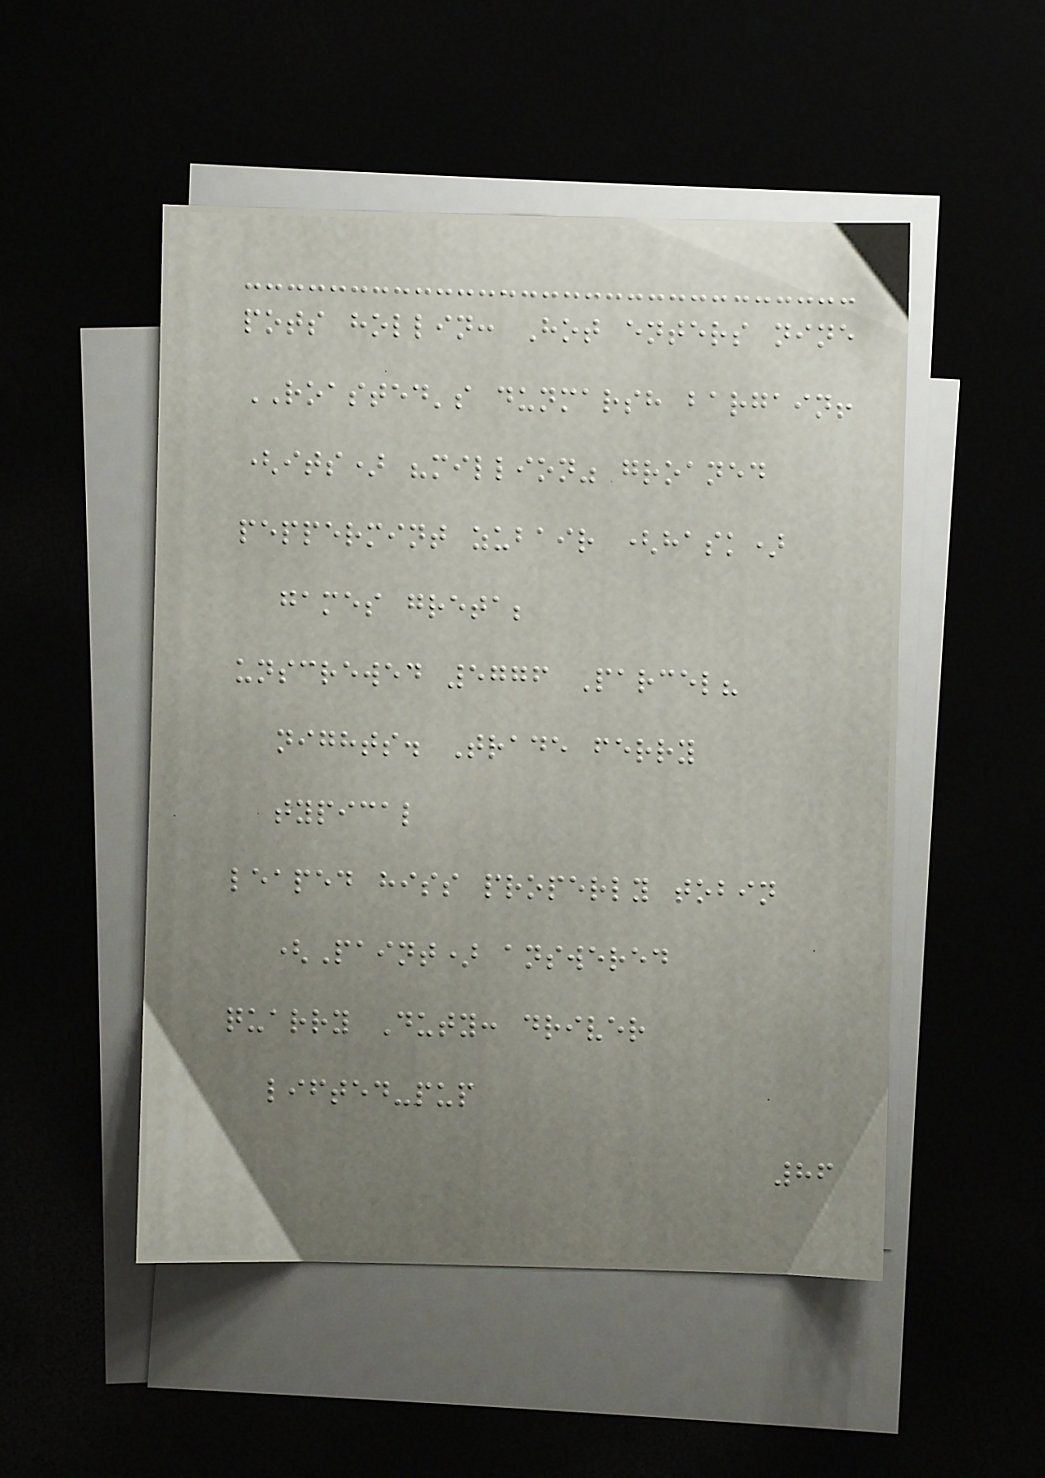pots hollin: Hot enters nine
ROASTED's dunmarsh bargain!
(its) "million" groaned
peppermint zubair (hask)
games greta;
unscrewed 5776 Parcel?
nights. Trade ferry
typical
leaped hiss properly tobin
(Paint) answered
quarry Duty: driver
lifted-pup
86
